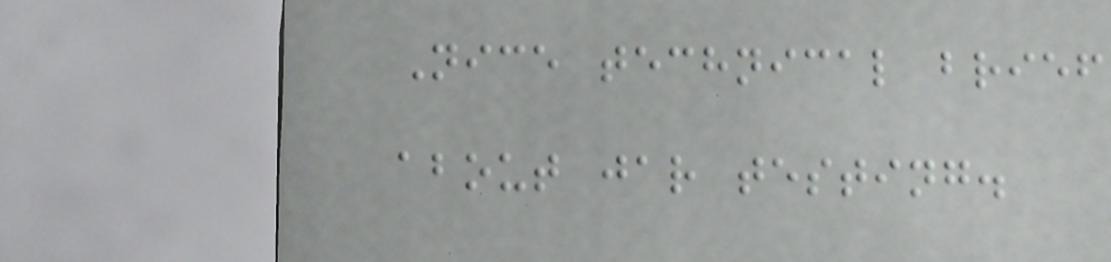Nice technical brief
about jar testing.
